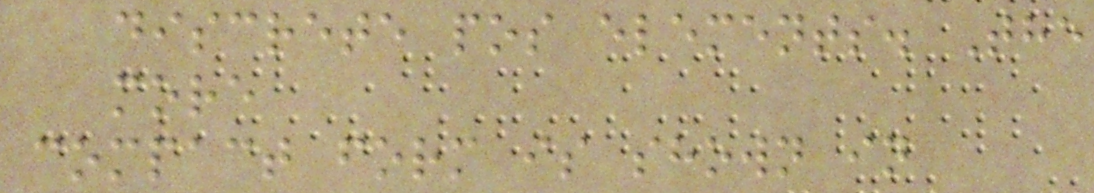discrete pos elements. The
more
compact form is shown in
